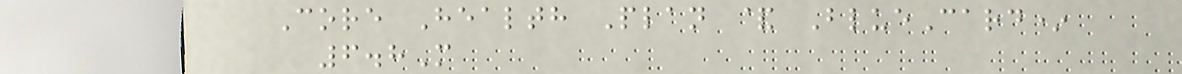Core Health Plan & BlueCard*
6.8M
